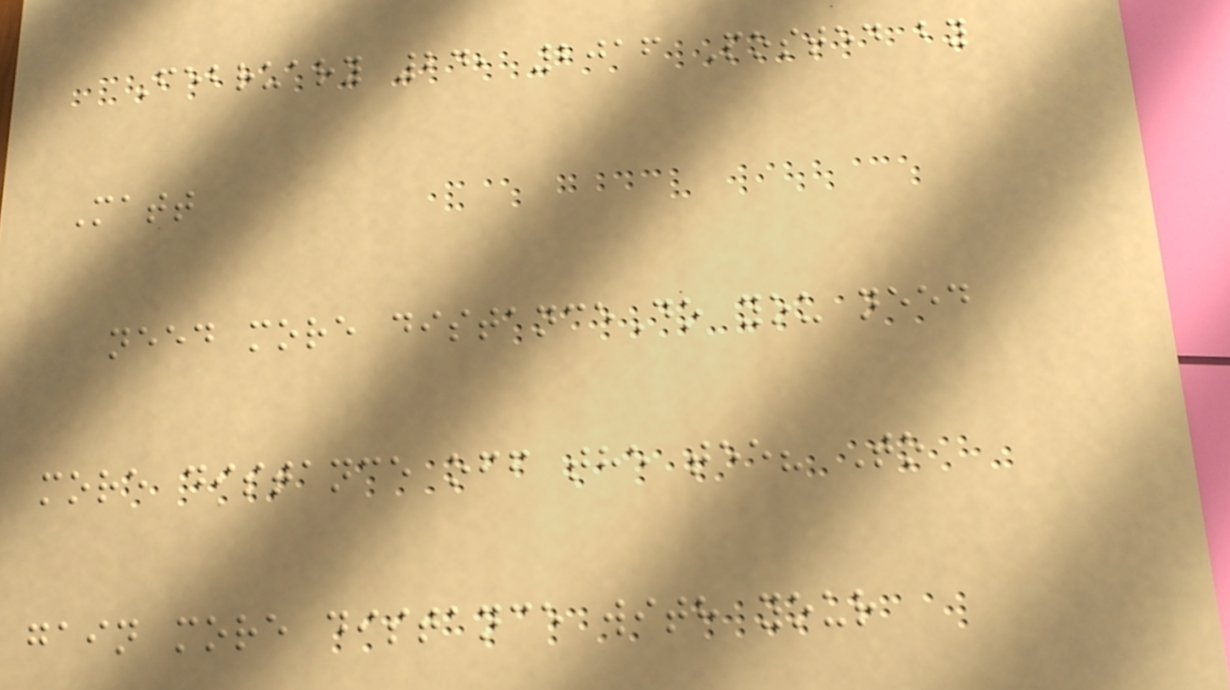February 24, 2016 Posted by
Matt
need more distanceDo you need
more distance off the tee? To
gain more distance with your
